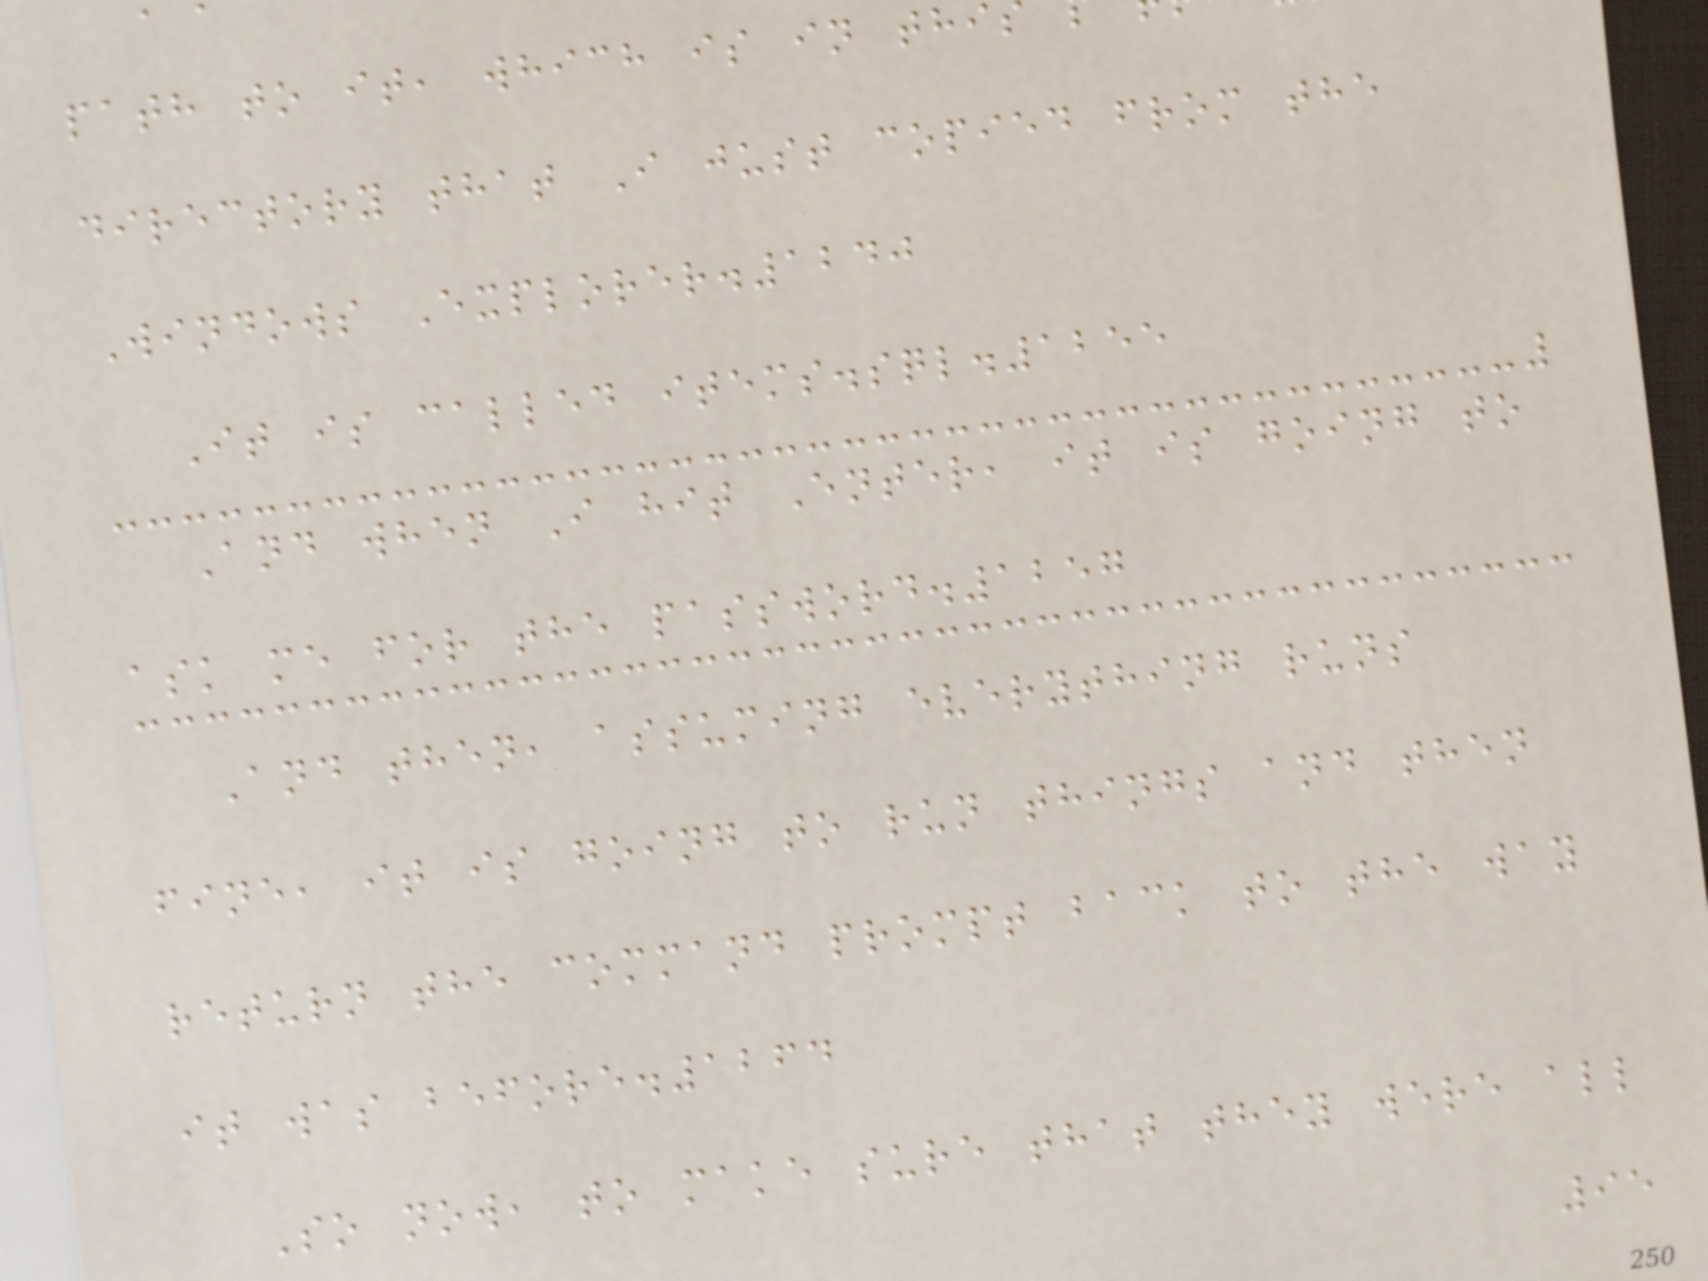path to it, which is in thi
directory that I just copied from the
Windows Explorer.1240
It is called items.sql.1255
And when I hit Enter, it is going to
ask me for the password.1257
And then, assuming everything runs
fine, it is going to run things and then
return the command prompt back to the way
it was before.1264
So now, to make sure that they were all
95
